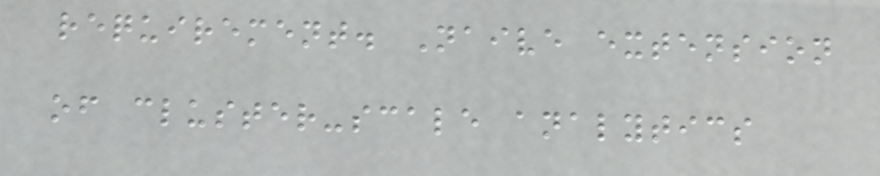requirement. Naive extension
of cluster-scale analytics
